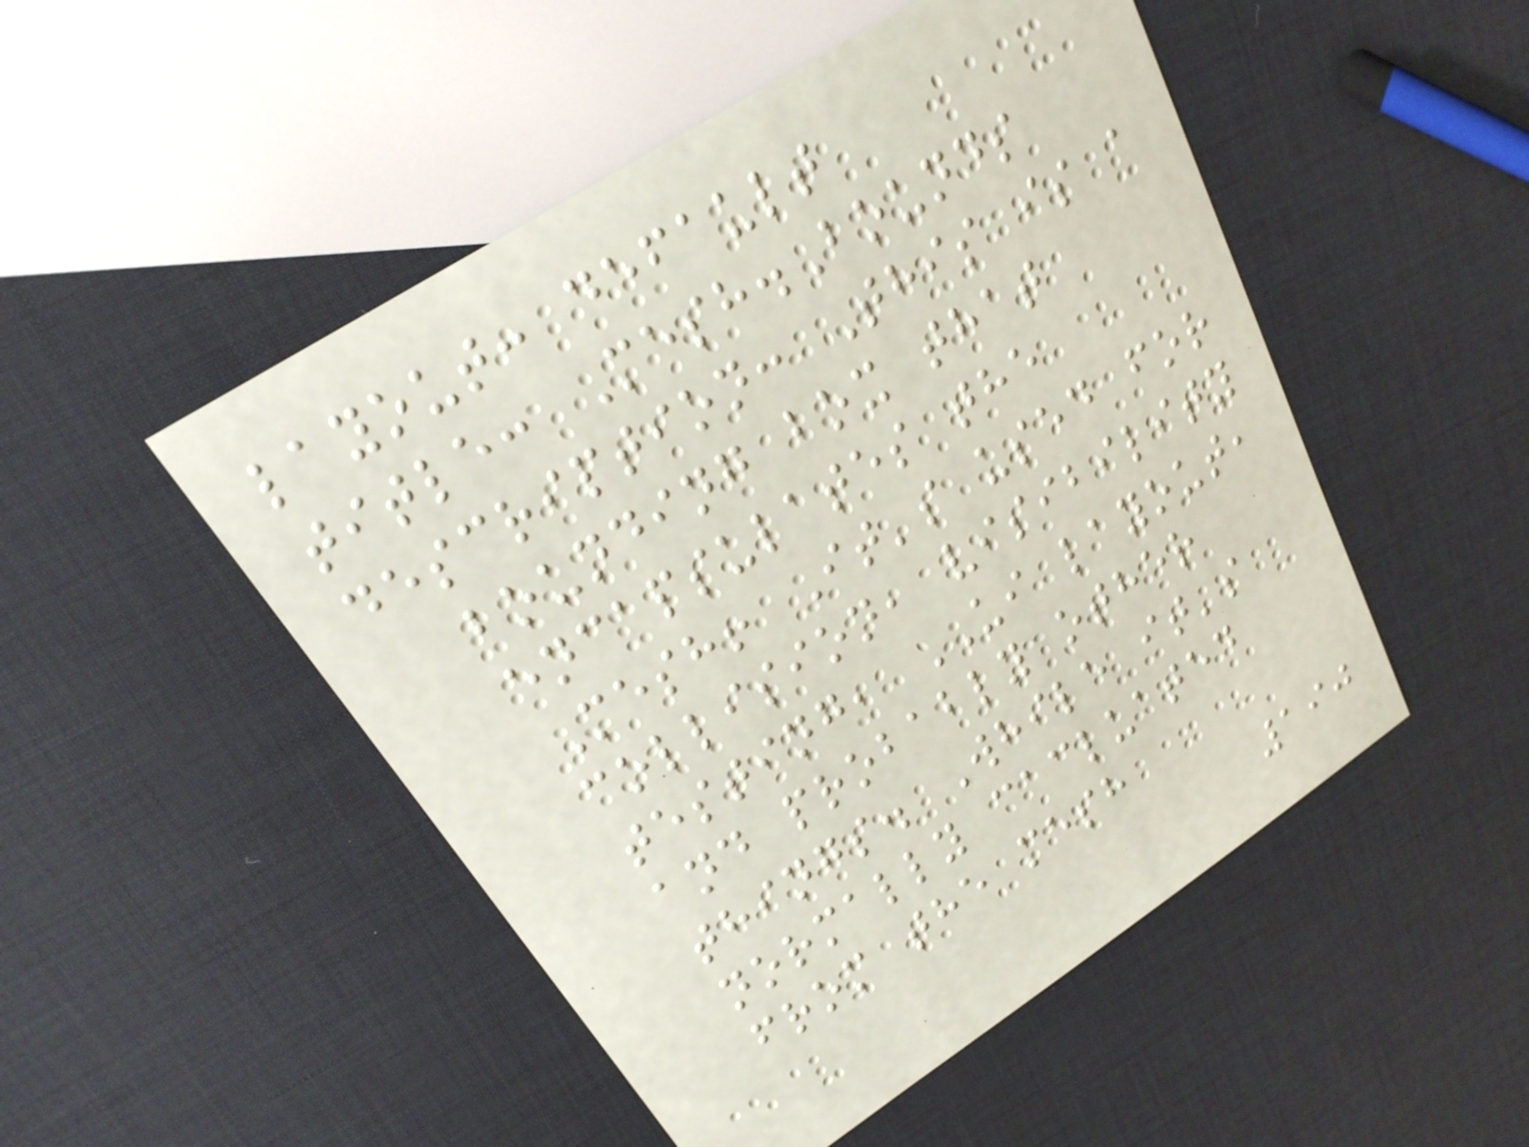layout: default
title: Mesh.Bounds
description: This is a
bounding box that
encapsulates the
Mesh! It's used for
collision, visibility
testing, UI layout,
and probably other
things. While it's
normally cacluated
from the mesh
190
